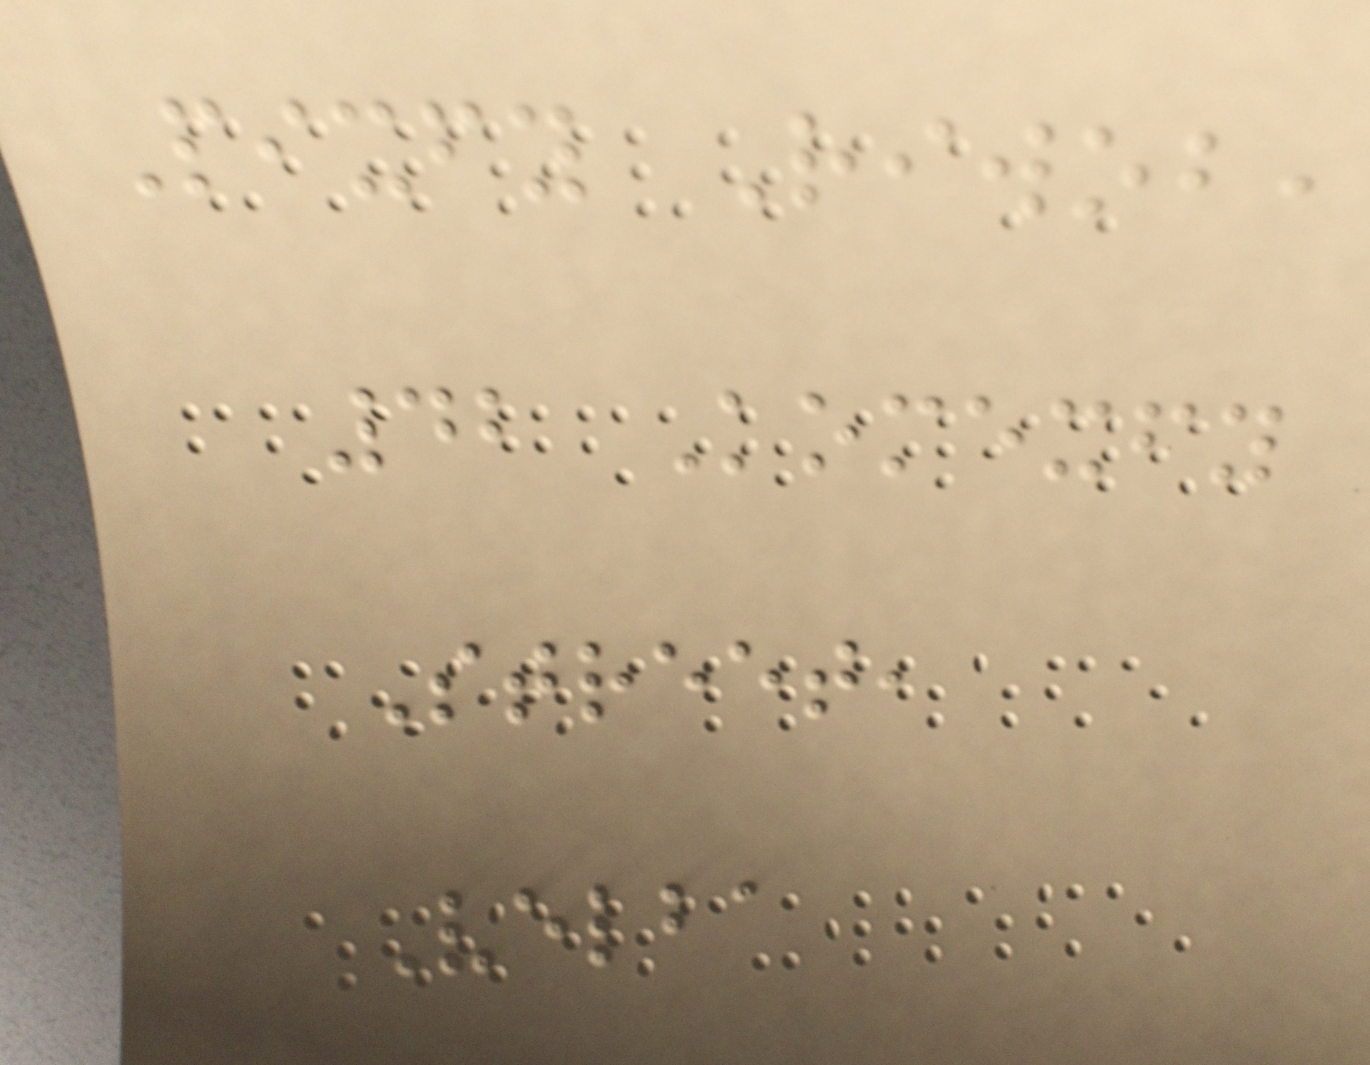Pixfy Riwob,
42 Komexfy
Street,
Velba
